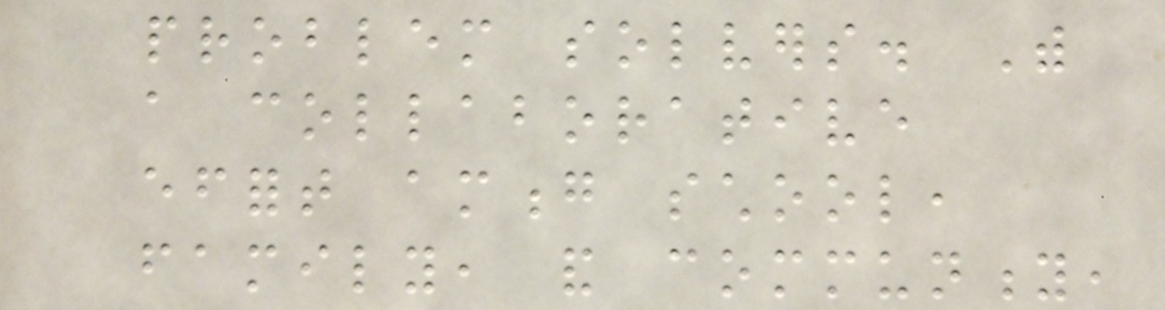problem solvers. With
a collaborative
effort among school,
family, and community,
